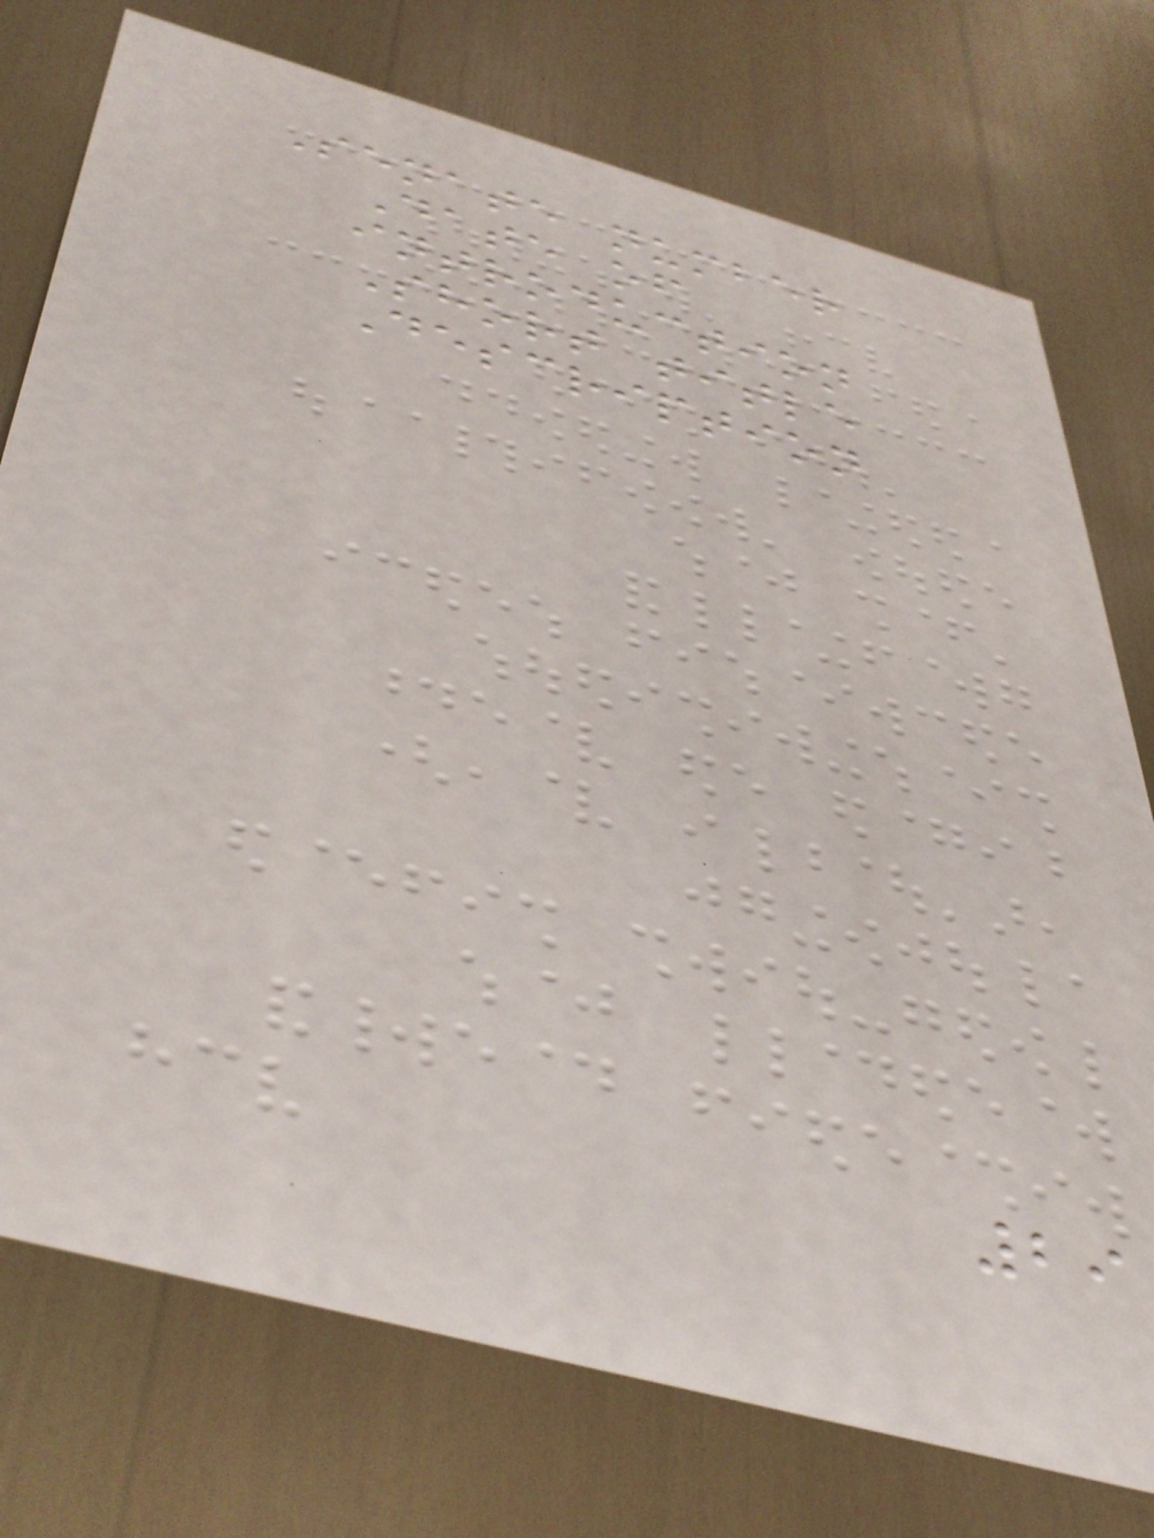Senate number
Date of
introduction
Short title
Description
29
